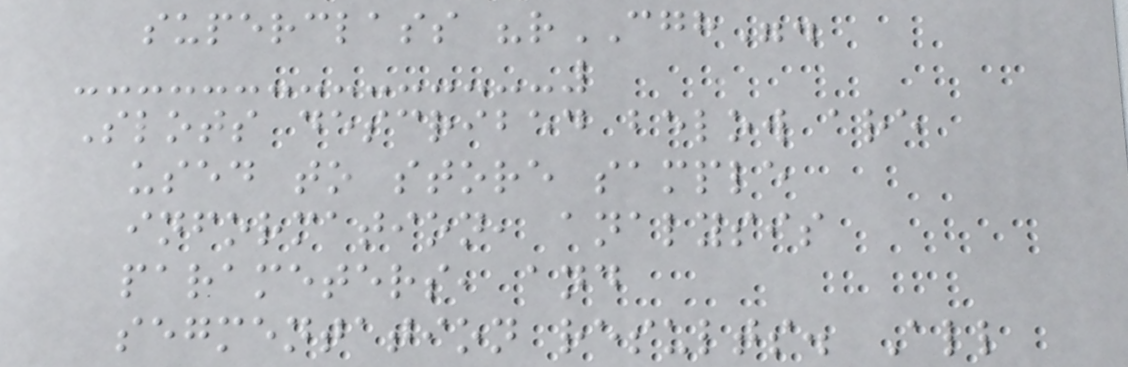superclass "rCGH".
Slots described below are
used to store sample
information, analysis
parameters, and
segmentation results. All
